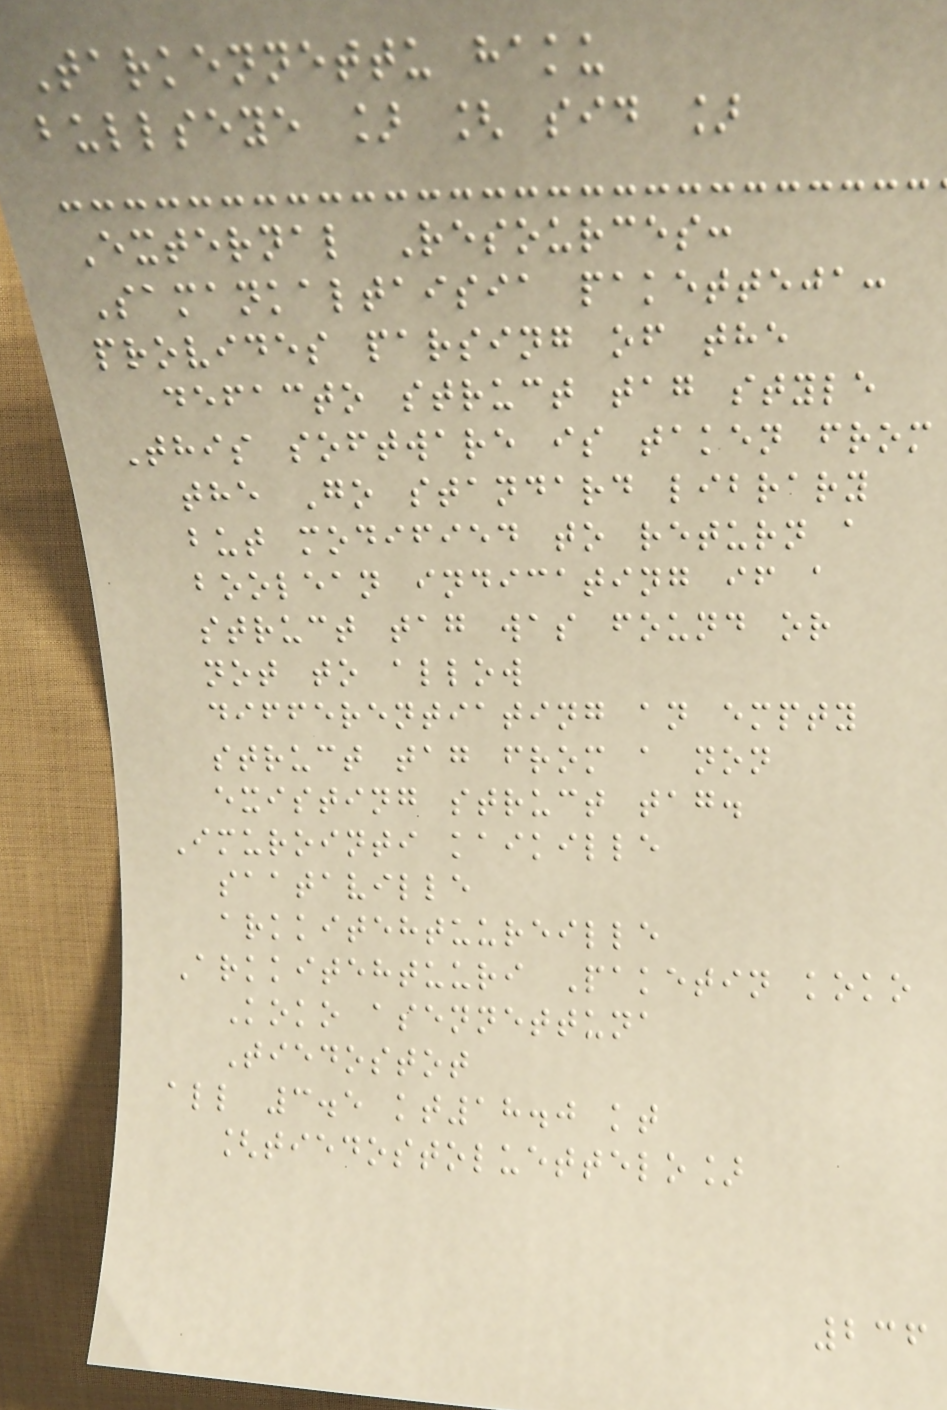Tarkennettu haku
bullseye ] [ sid ]
External Resources:
Samankaltaisia paketteja:
provides parsing of the
defacto struct tag style
This software is taken from
the Go standard library
but modified to return a
boolean indicating if a
struct tag was found or
not to allow
differentiating an empty
struct tag from a non
existing struct tag.
Imurointi kaikille
saataville
arkkitehtuureille
Arkkitehtuuri Paketin koko
Koko asennettuna
Tiedostot
all 3.5 kt18.0 kt
[tiedostoluettelo]
236
